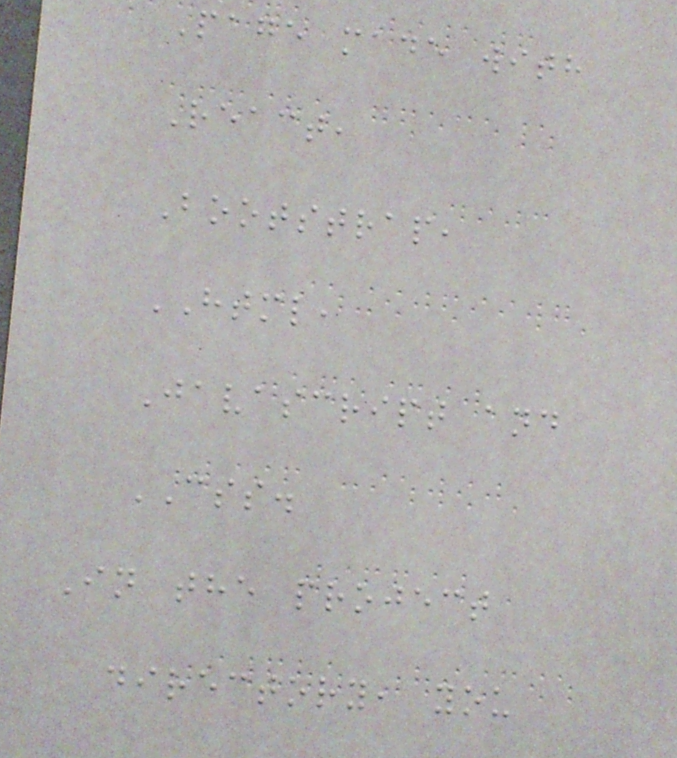Page made with
React,
Bootstrap,
HTML,
Javascript and
CSS.
In the project
directory, you
